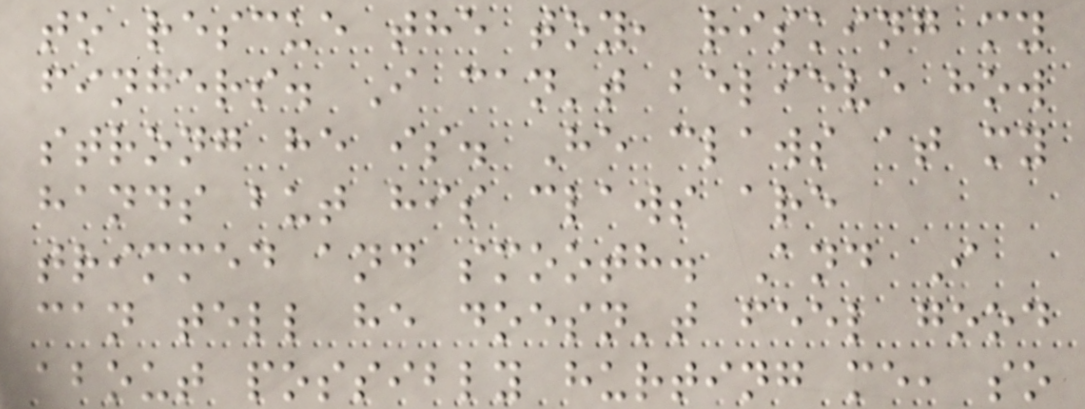to rescue the toy, risking my
fingers. I can't believe how
strong he is. He claws at my
hands but his claws are
trimmed and smooth. And I
can tell he doesn't feel good
about possibly hurting me, so
